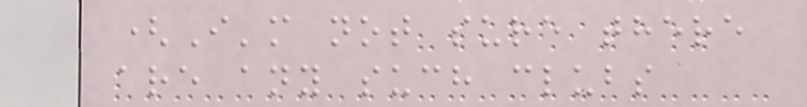(I'm not sure there
are any such clubs
